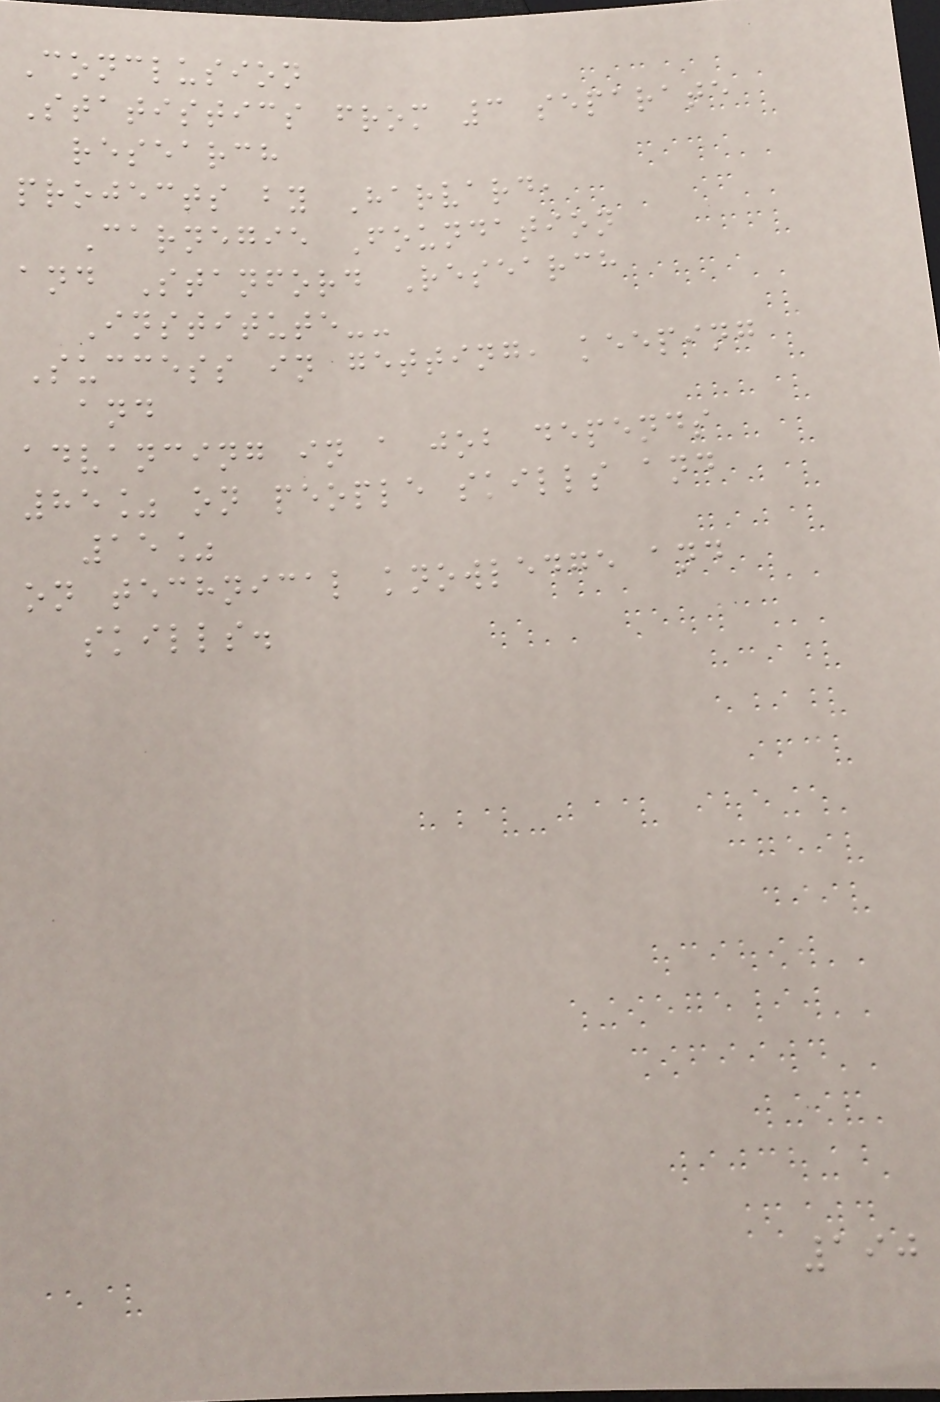Conclusion
Statistics from 3 separate
research
projects by Harvard,
Carnegie Foundation
and Stanford Research
Institute--
Success in getting, keeping
and
advancing in a job depends
85% on people skills and
15%
on technical knowledge and
skills.
190
